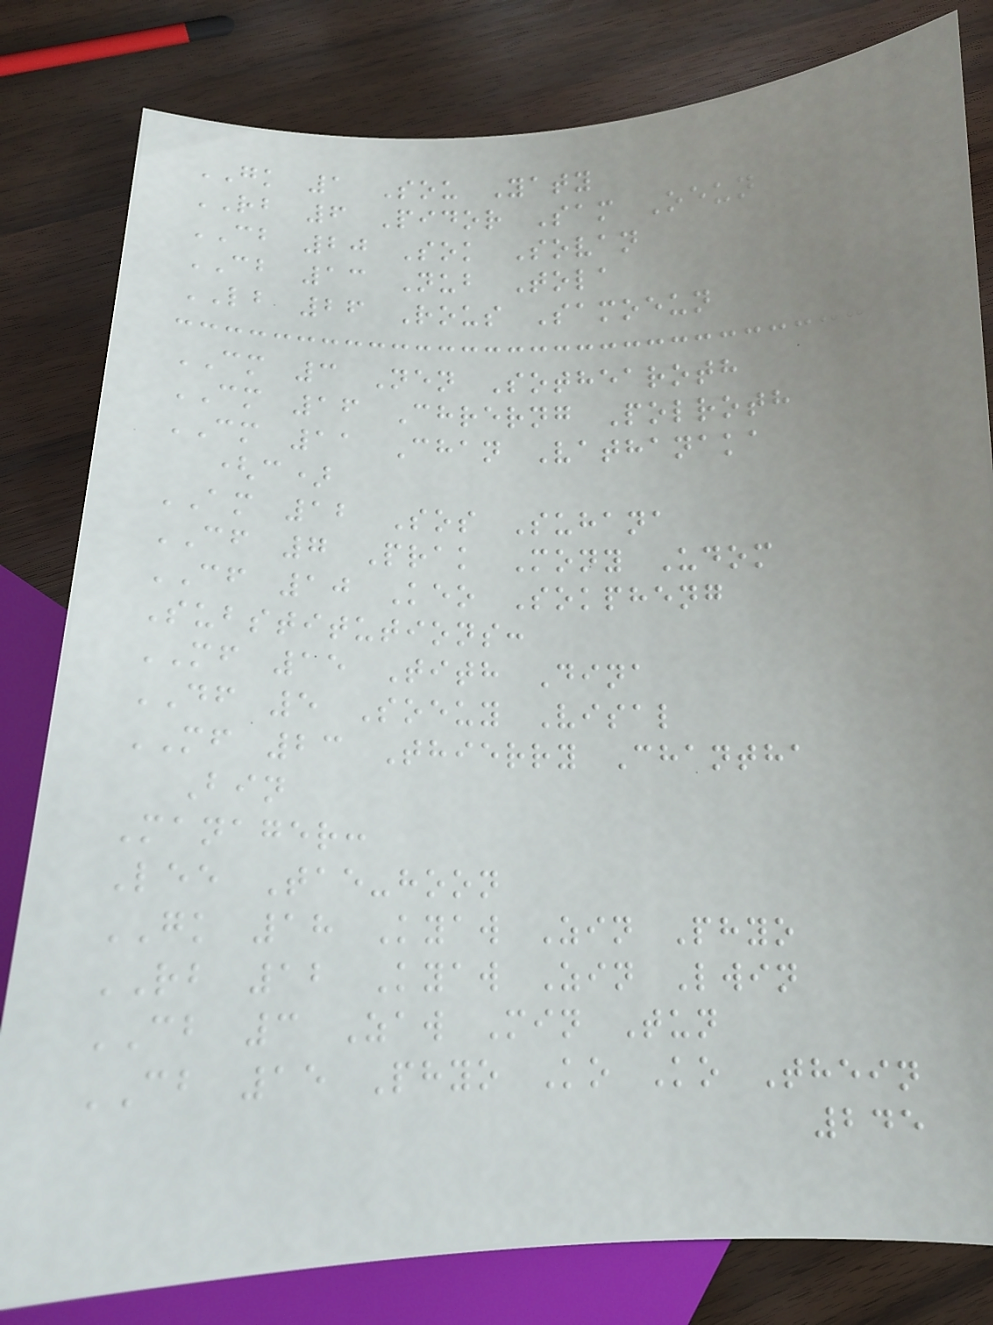GK 1 Sou Yaty
RB 6 Pidor Sam Oeun
CB 20 Sok Sovan
CB 13 Nub Tola
LB 26 Rous Samoeun
CM 3 Nen Sothearoth
CM 16 Chrerng Polroth
CM 11 Chan Vathanaka
(c)
AM 12 Sos Suhana
CF 7 Prak Mony Udom
CF 10 Keo Sokpheng
Substitutions:
MF 15 Tith Dina
DF 5 Soeuy Visal
MF 23 Thierry Chantha
Bin
Manager:
Lee Tae-hoon
GK 18 Kyaw Zin Phyo
RB 12 Kyaw Zin Lwin
CB 3 Zaw Min Tun
CB 15 Phyo Ko Ko Thein
245
